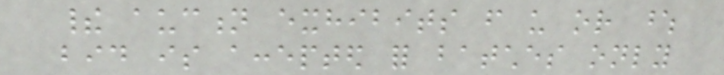their auction exhibits from us or whose
bid is accepted for batches only
